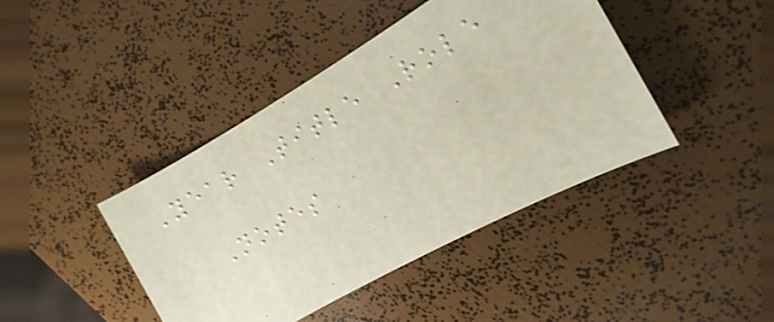Year Title Role
Notes
